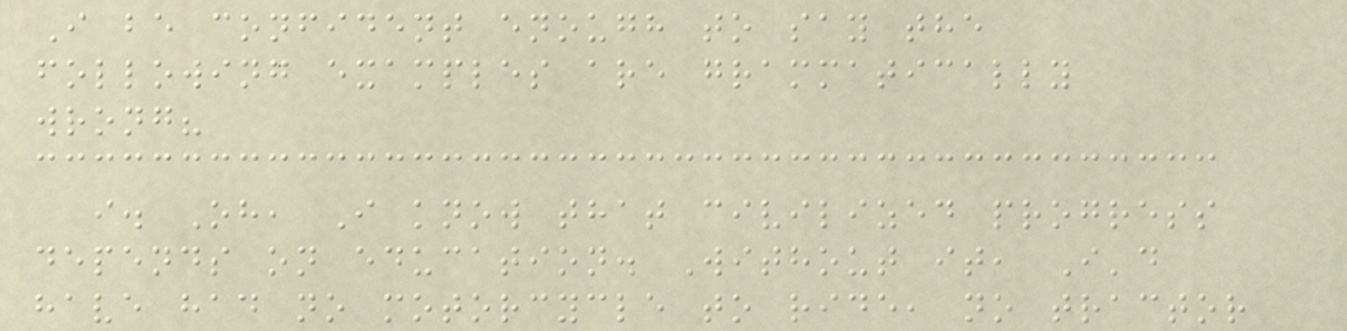I be confident enough to say the
following examples are grammatically
wrong?
i. Oh, I know that civilized progress
depends on education. Without it, I'd
have had no motorcycle to ride, no tractor
